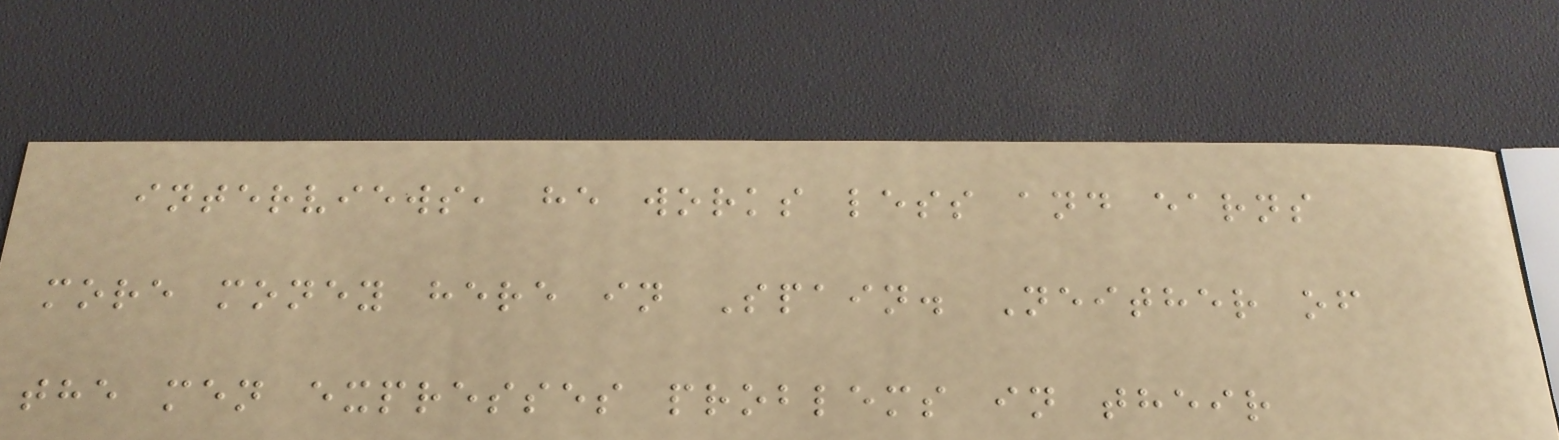interviews, he works less and earns
more money here in Spain. Neither of
the men expresses problems in their
